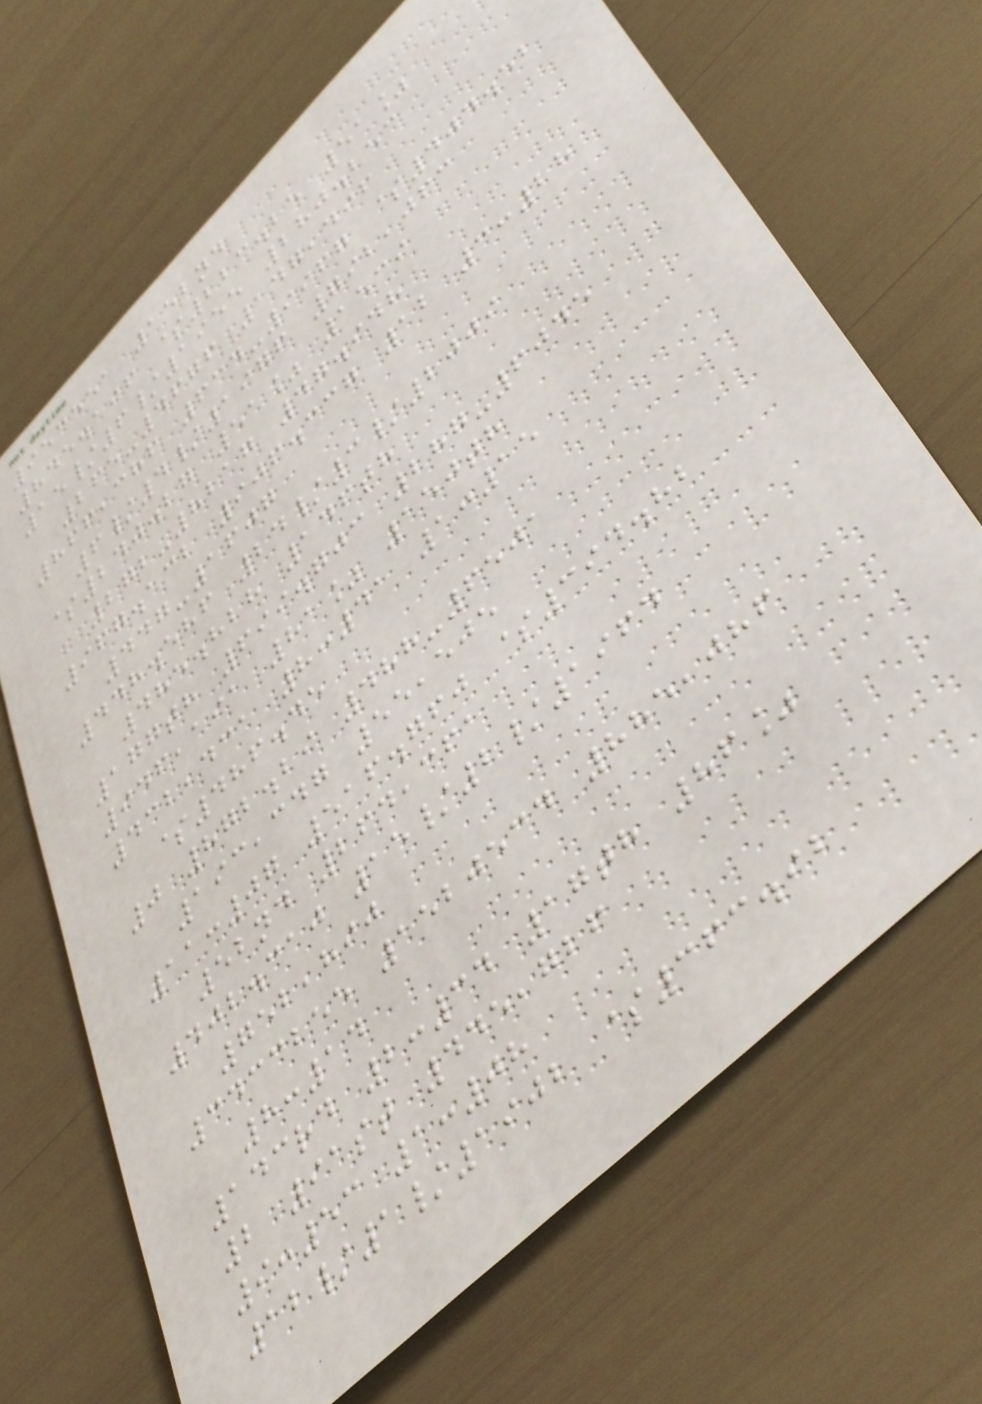953551 152nd
845.196 $223.25 51%
15/6/1955 280.253
265-4676 147,496
866,386 634-9967 $404.52
6/4/1976 792,063
$240.27 51% 1539
272-8217 47.948
967.132 906.337 12 3:28
447-1607
448.586 24/3/2009
485.828 146th
177th 699.703 287-6045
946,191 81% 150th
432,431 8:41 1:15
$486.45
0 872.29 488-6501
193,347 55,505
11:07 516.760 $394.82
52nd 264,361
402.310 15/2/1964
752,890
3433255 1520534 885,086
8:14
143rd 2:34 17th 86%
2 91st 445,726
9:53 1:08
12/1/1902 $363.92
